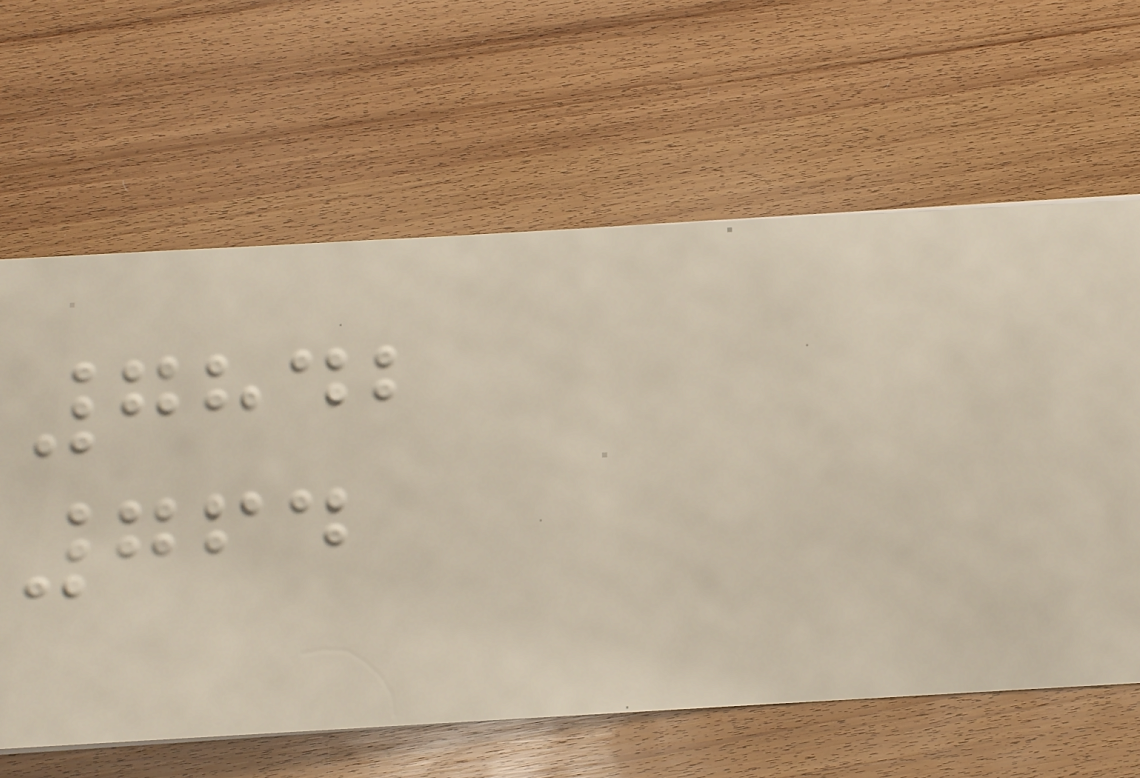7842
764
